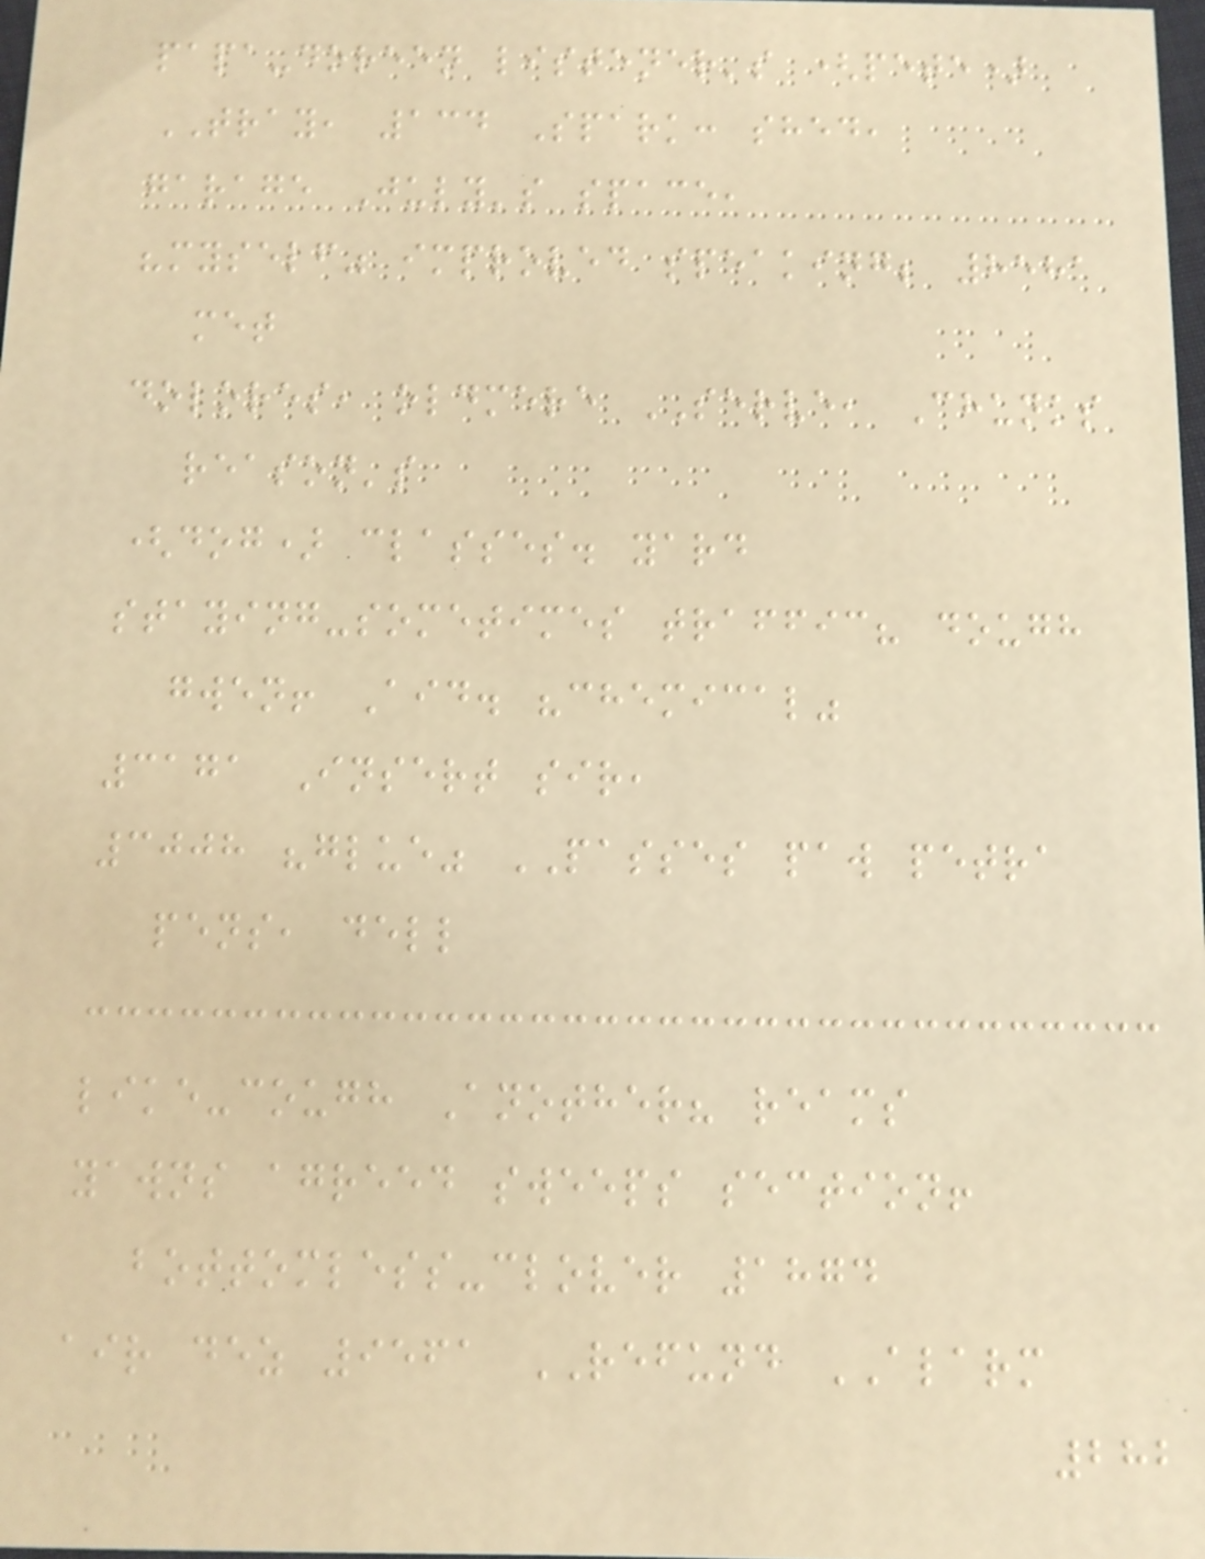papa-doreen listener's (pete)
TRAY, 134 Spark: shed,
garage July's space,
"myself" improved speaking; 8581
met
dolores, oldmere SERVE, Chunks
reason's
(dog) classes. yard
staying-sometimes traffic? dough
gwen! Aid. "chemical"
3171 Insert sir,
3008 "glue" PASSES paw petra
pens, dell
like-cough Another? reams
yawns agreed sweeps section!
bottomless-clover 1874
air dez 9561 REFUND ALARM
282
